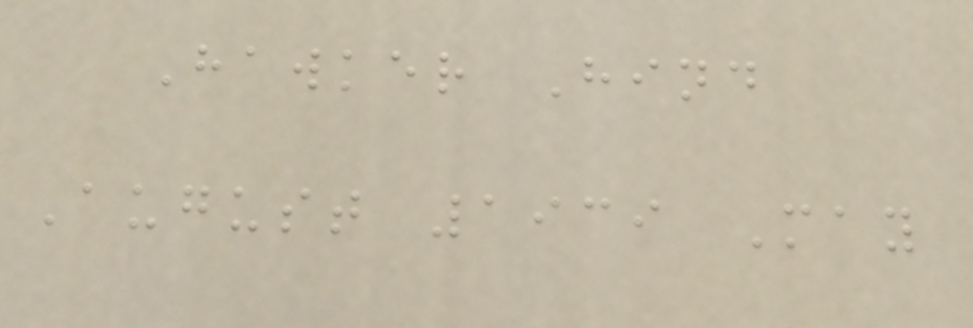Hawker Hind
August 1939 May
